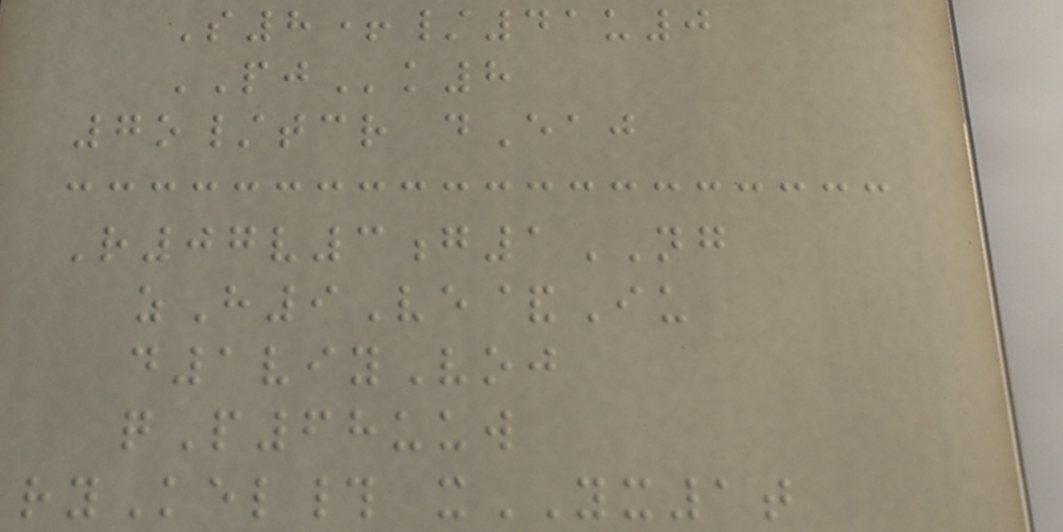S8+/41u0
PJk8
7o/tcr dEaj
R07v3g1NG
zH9Ve&Iu
d1viyVoj
qP68uuw
ryKel# xYX1t
